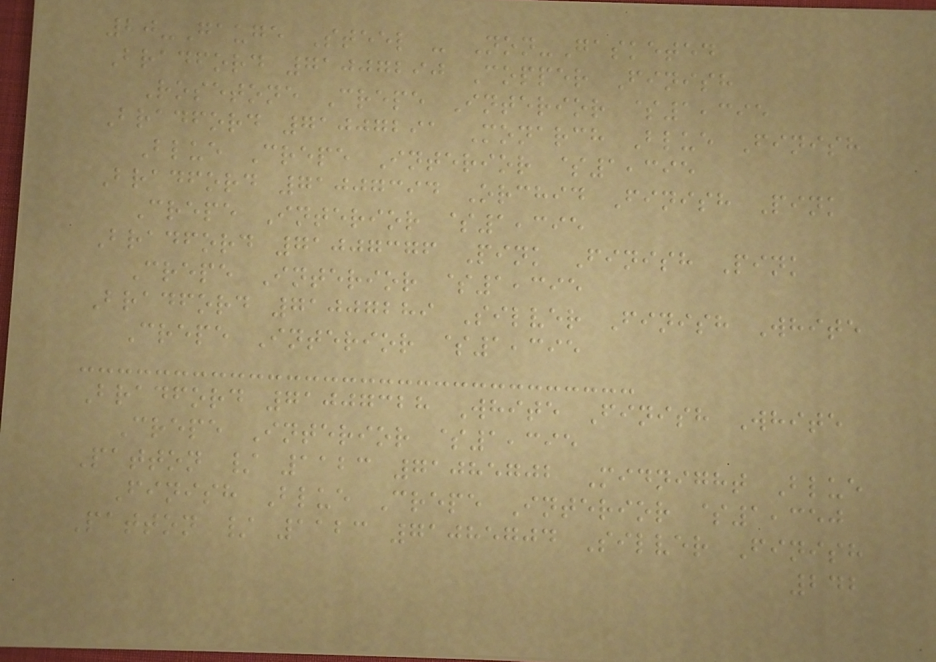20-Gauge Steel - Non-Gasketed
Bradford 71007290 Copper Finish
Rosetone Crepe Interior $1,395
Bradford 71007291 Monarch Blue Finish
Blue Crepe Interior $1,395
Bradford 71007394 Orchid Finish Pink
Crepe Interior $1,395
Bradford 71007376 Pink Finish Pink
Crepe Interior $1,395
Bradford 71007289 Silver Finish White
Crepe Interior $1,395
Bradford 71007328 White Finish White
Crepe Interior $1,395
Patton / 1123 71085702 Midnight Blue
Finish Blue Crepe Interior $1,350
Patton / 1123 71085704 Silver Finish
242
